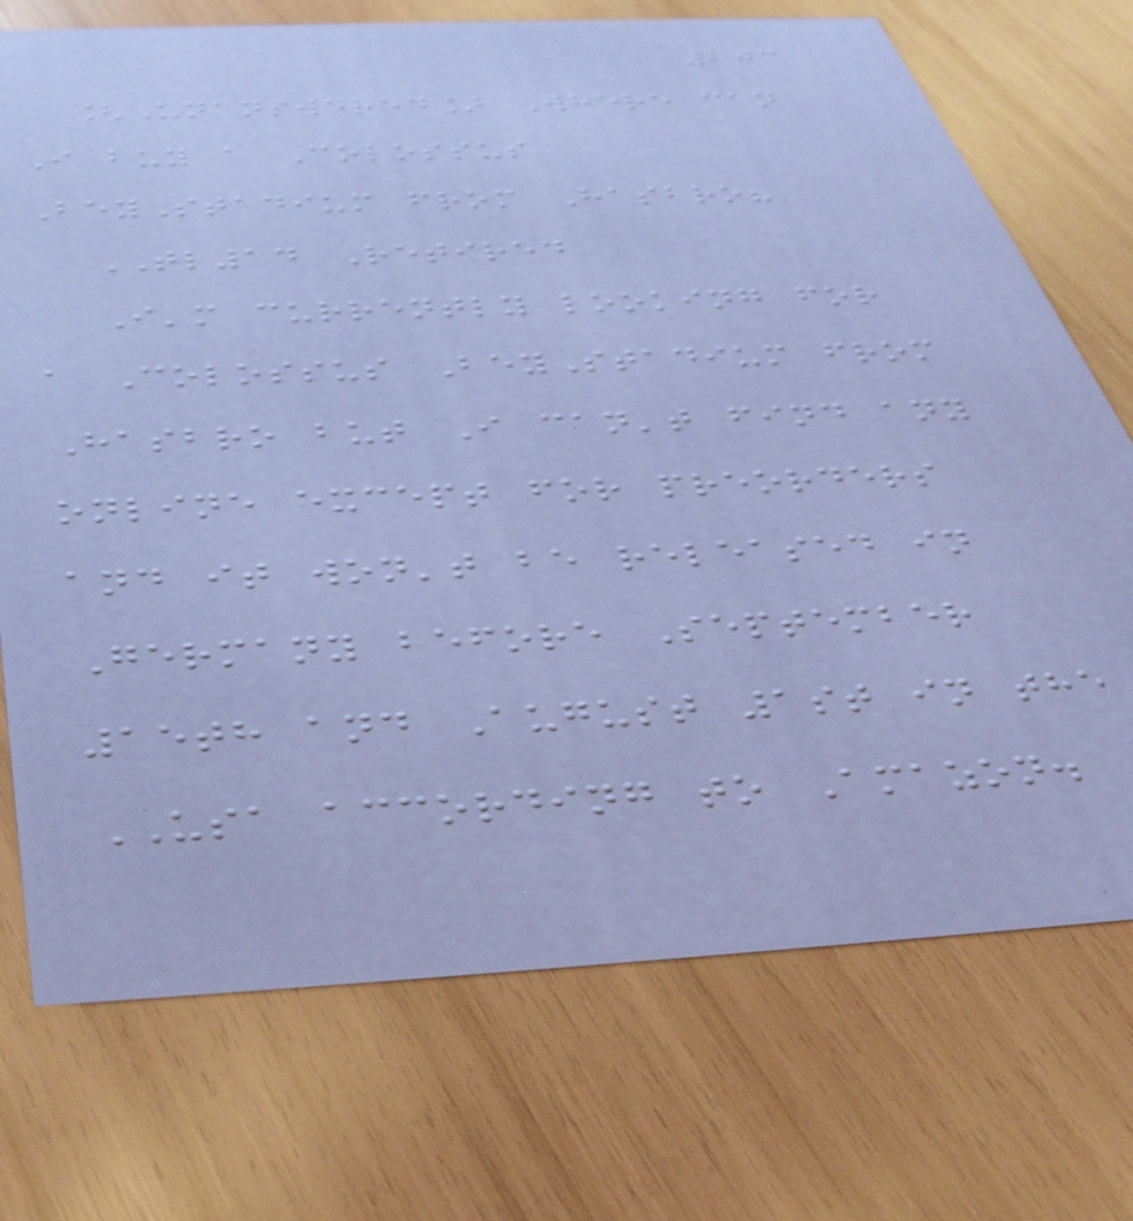203
[Unanswered] Where can
I buy a Colossus
BeyStadium from Hasbro?
TL14 Retired
I'm currently looking for
a Colossus BeyStadium from
Hasbro but I can't find any
online except for preorders
and it won't be released in
Germany before September
15th and August 1st in the
USA according to Amazon.
